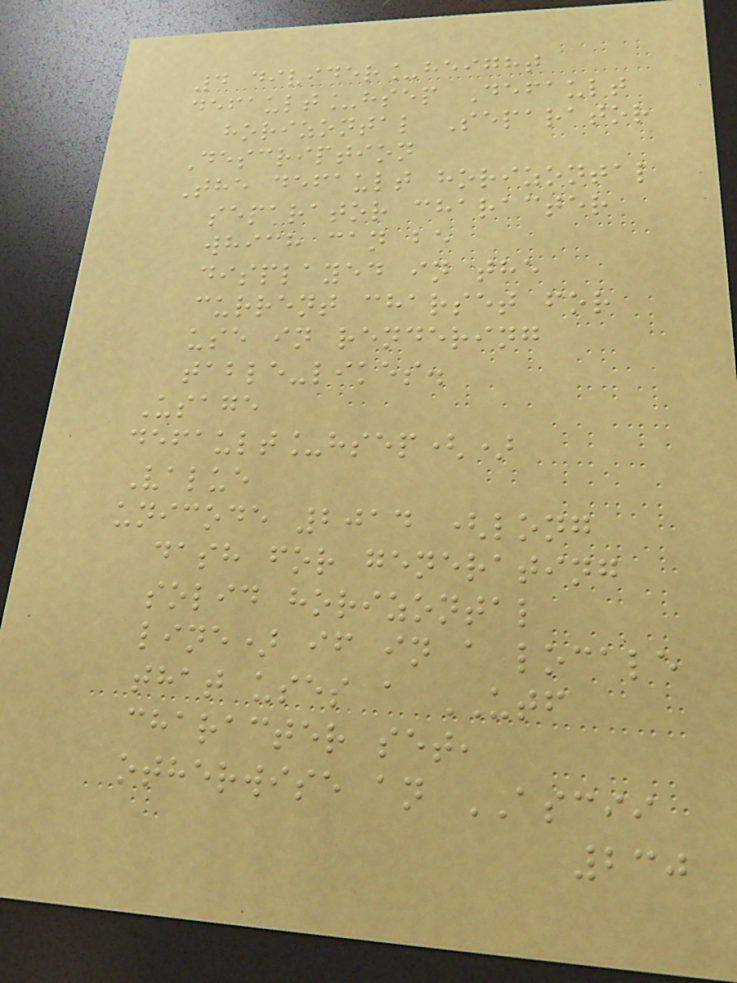4 divider_height
default_hsep Default
horizontal Separator
Description
The default horizontal
separator character
which can be
displayed in the
current charset for
use in rendering
table-likes.
Usage
default_hsep()
Value
unicode 2014 (long
dash for generating
solid horizontal
line) if in a locale
that uses a UTF
character set,
otherwise an ASCII
230
